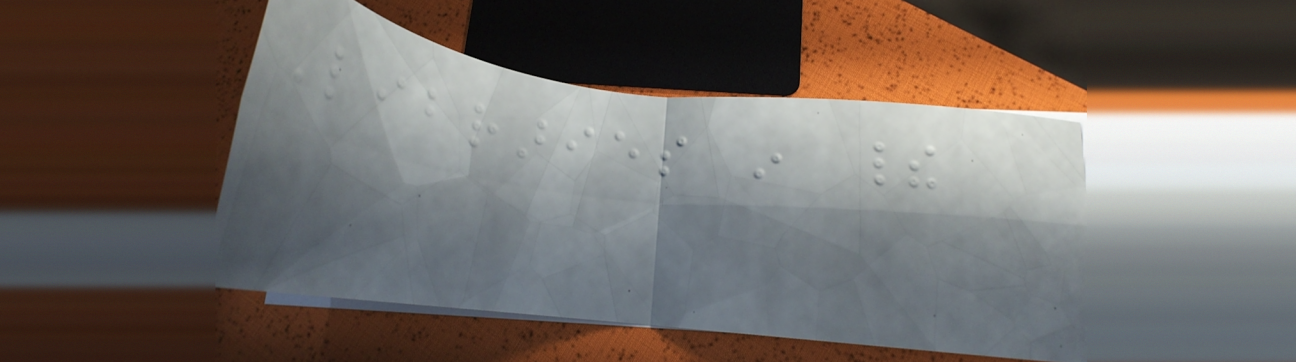Libraries in their
